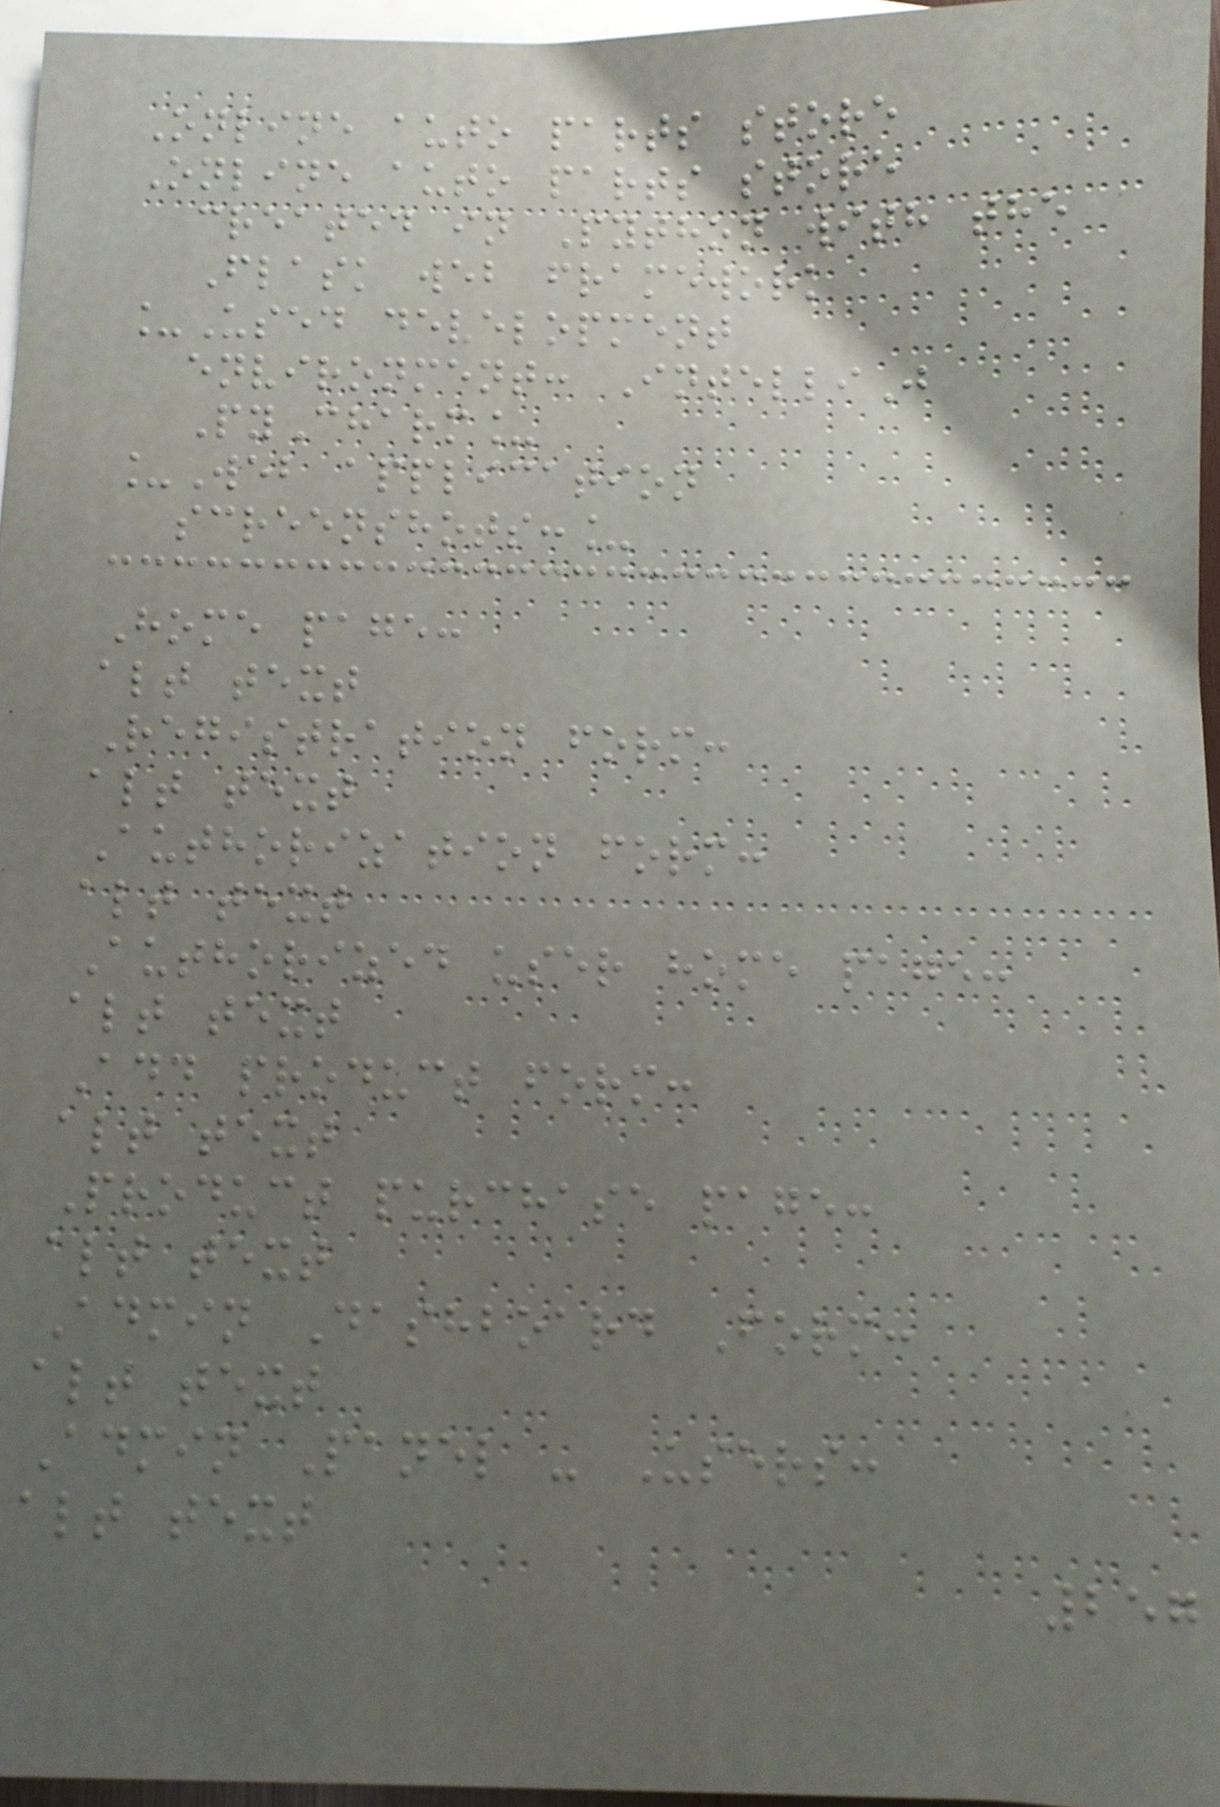Online auto parts store
Online auto parts store
created in Python with the
Flask web framework
_Used development
environment: IntelliJ
PyCharm_
_Web application
screenshots:_
Home page:
alt text
Registration form:
alt text
Authorization form:
alt text
Authorized user home page:
alt text
Add product form:
alt text
Product purchase page:
alt text
Admin Dashboard Form:
alt text
Admin Panel - Users:
alt text
257
